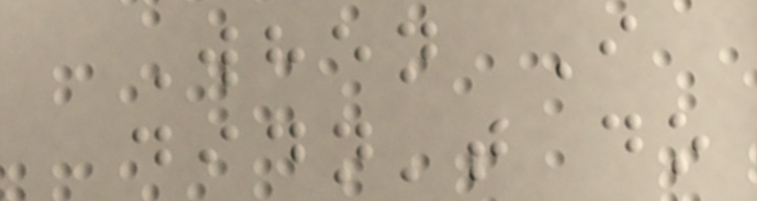When I
didn't do
